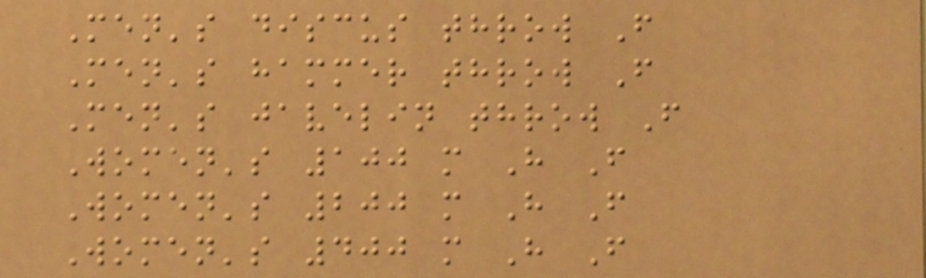Men's discus throw F
Men's hammer throw F
Men's javelin throw F
Women's 100 m H F
Women's 200 m H F
Women's 400 m H F
